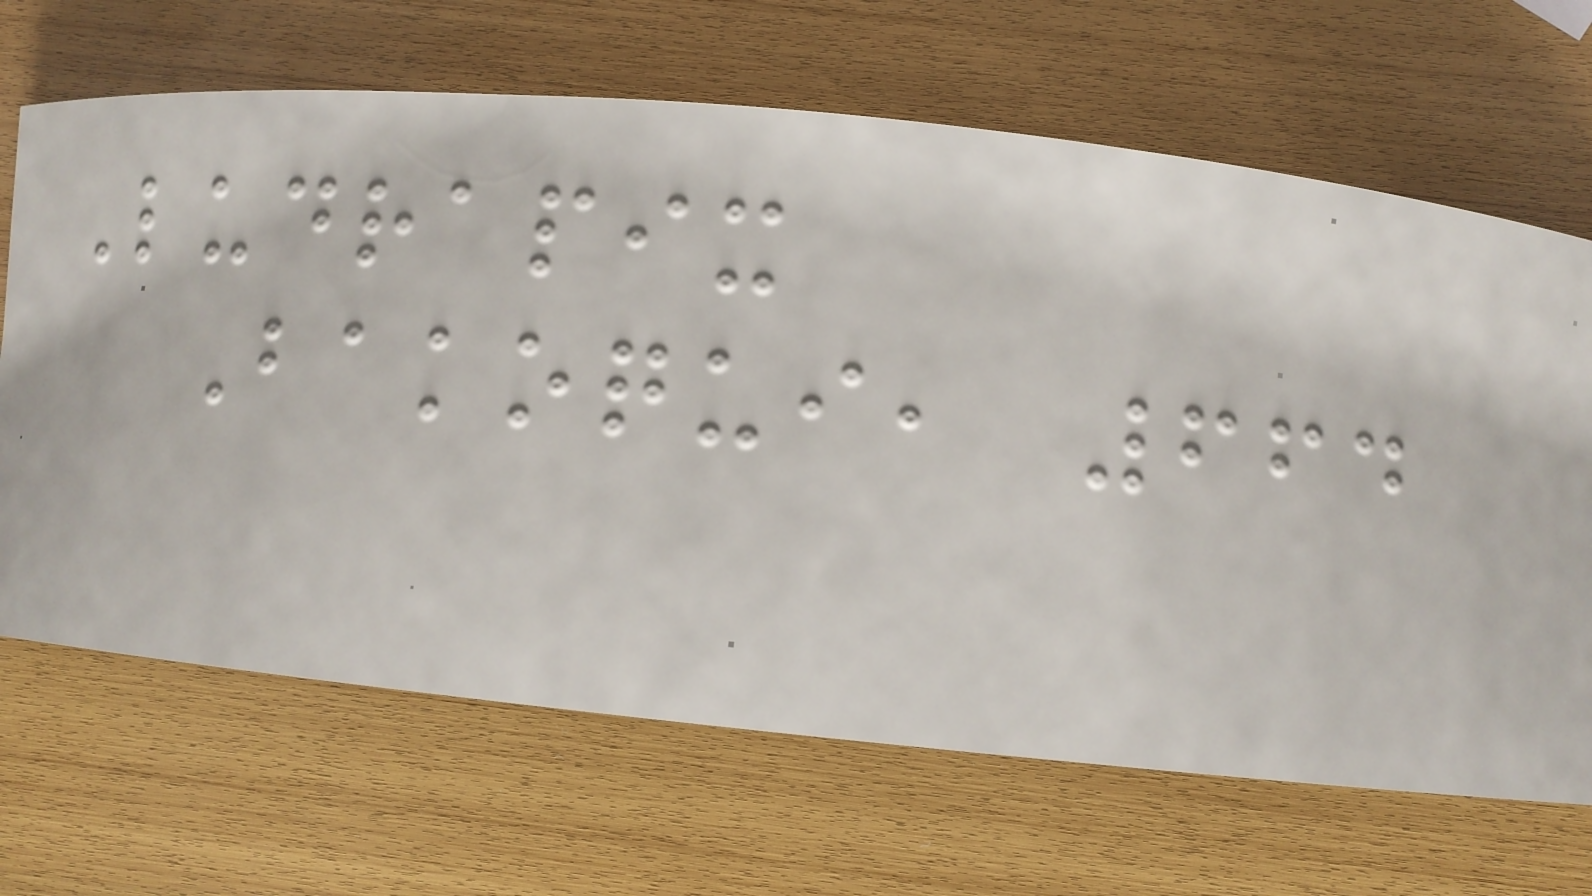Ludrapix
Bakoqui, 664
